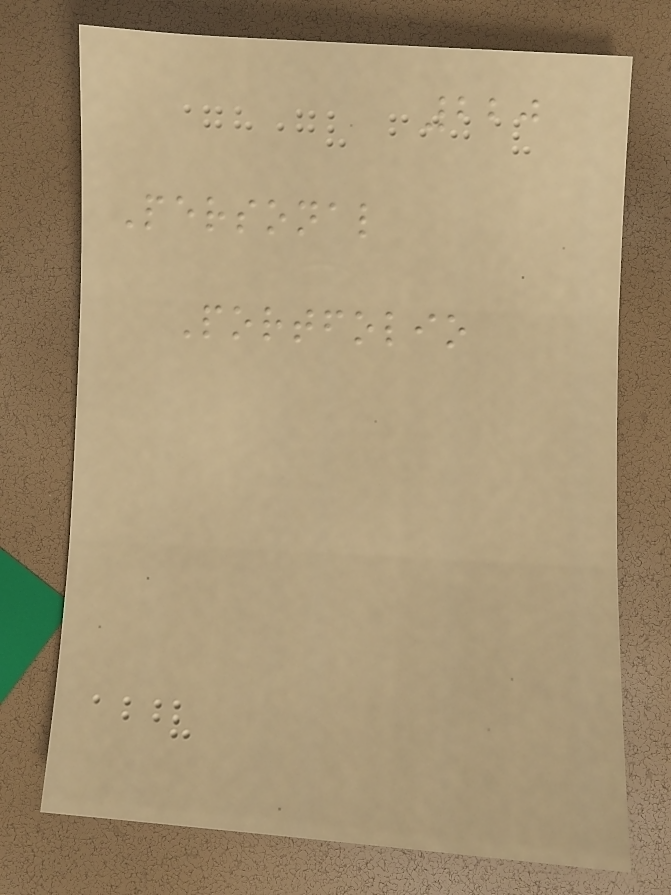220
Personal
Portfolio
